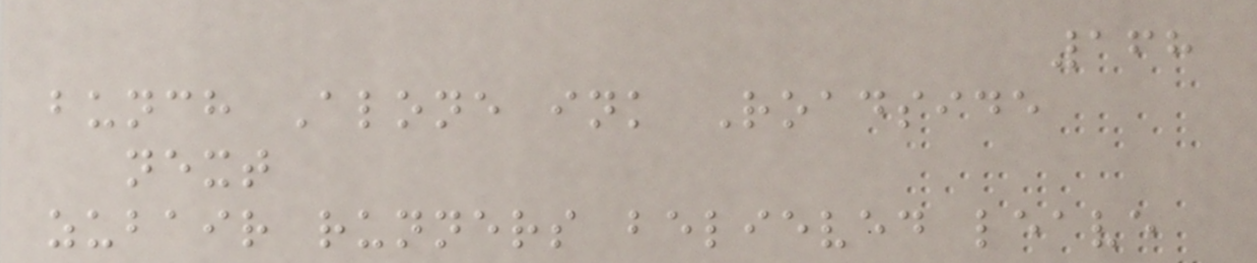168
bunch Alone ink Roadside
next
zubair runners believed leave
